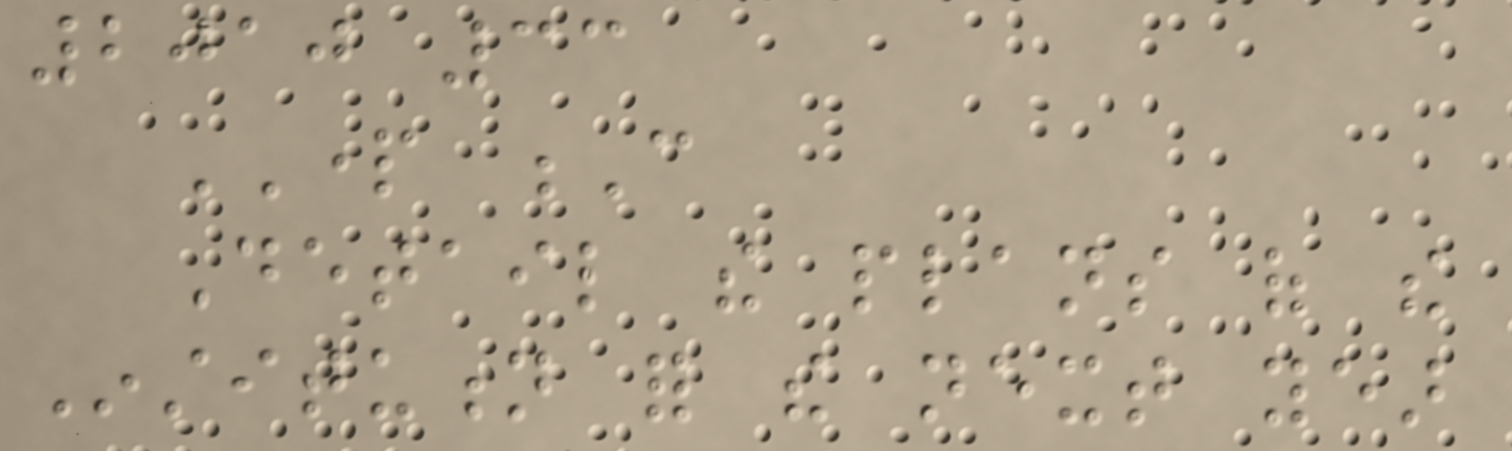2010 33
PART C
Detail the plans of the
Institution for the next year
